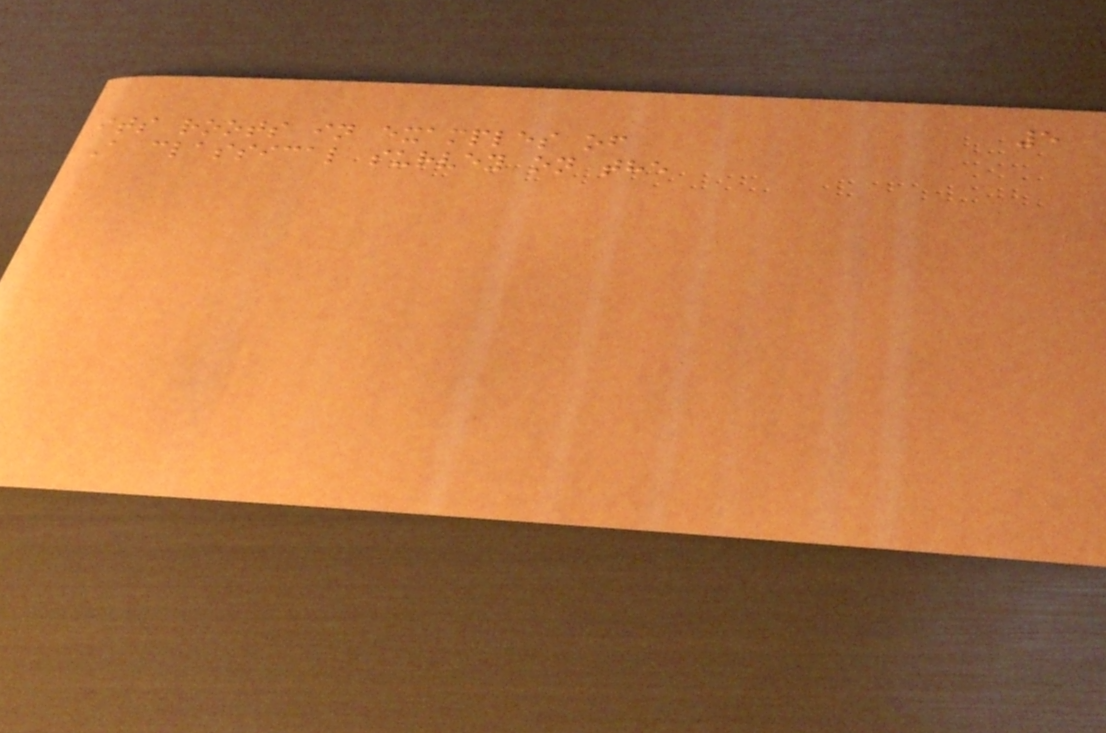5
its roots in examples of
A classical survey on the
